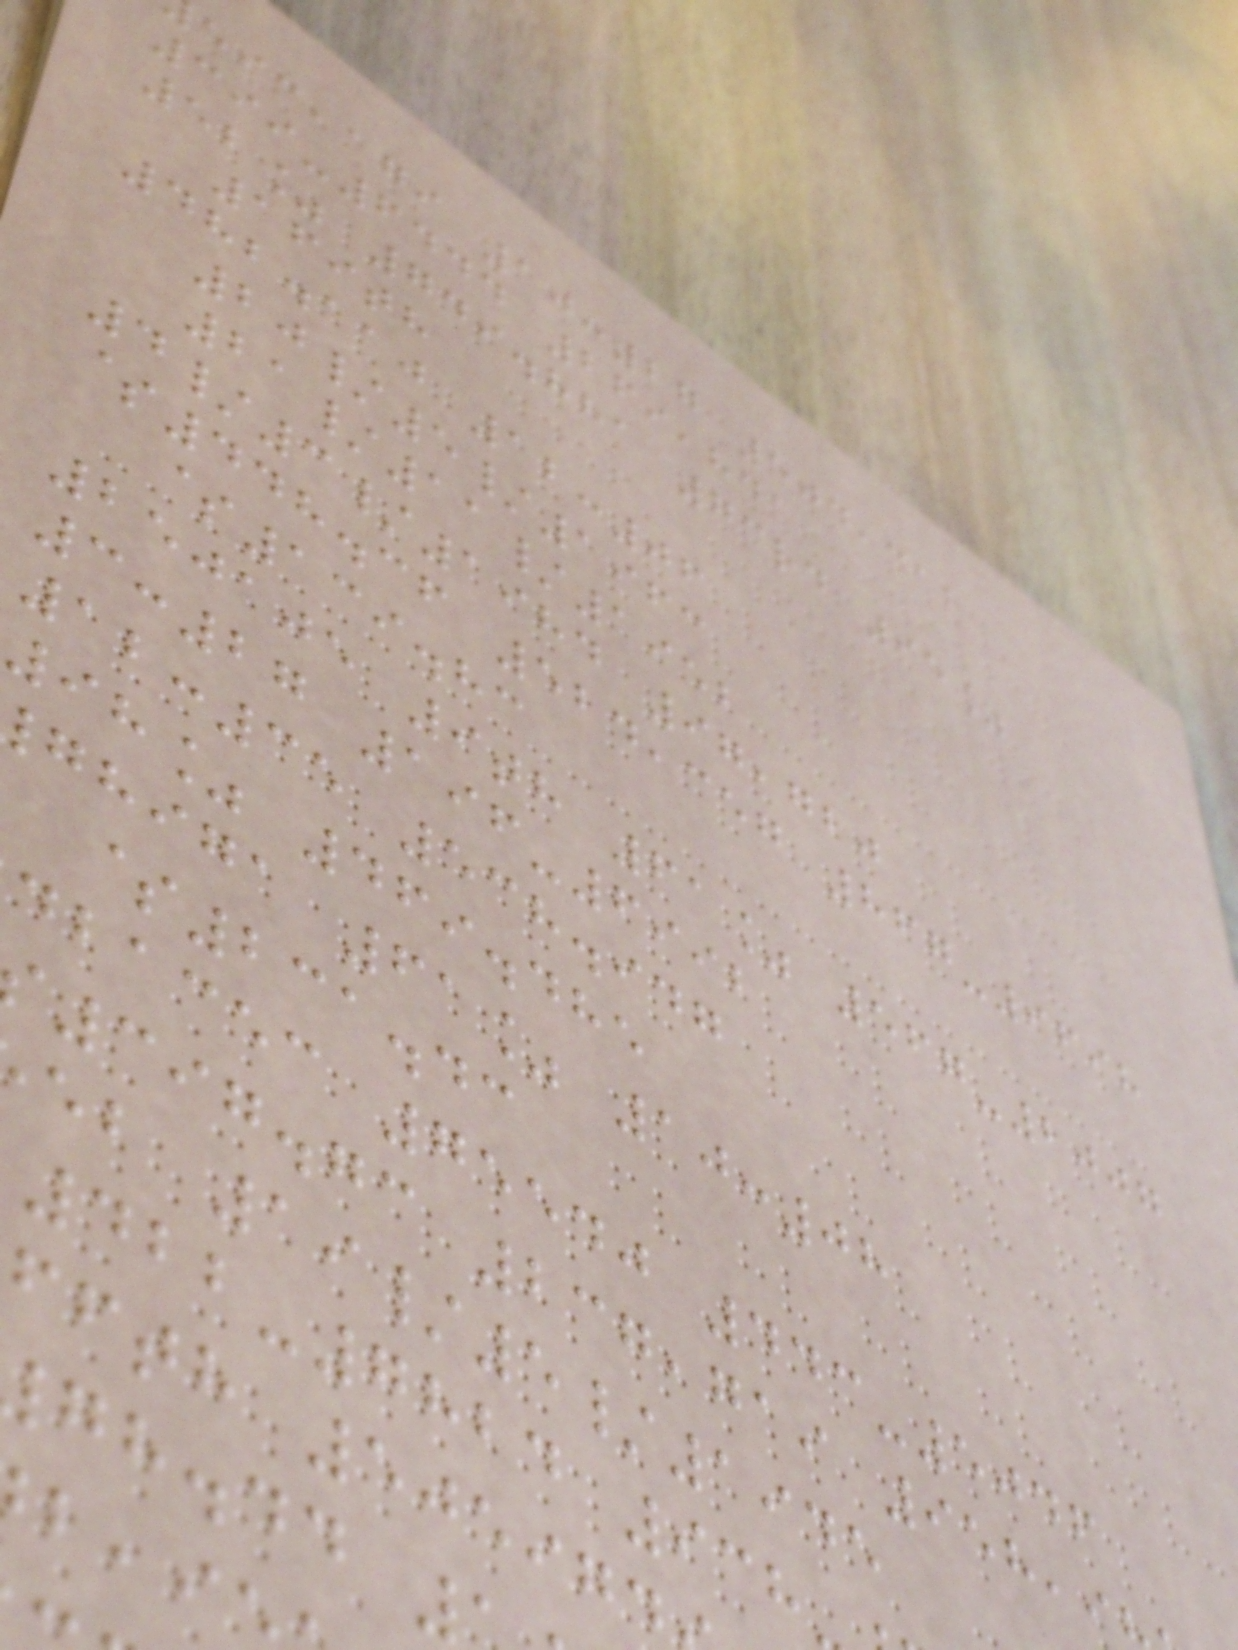,agi 10:27 504,312
399-6444 269,841
52% 749.881 73rd 95%
169th
482.110 12:06
20/5/1963
21/11/1952
4/3/1984 97,720
$448.36 524,357 867-9698
$139.83
250105 9th 61% 567-2007
3:27 196-6992
12:35 538.947
98% 469.485
ghiga 61% 10:08
$231.43
dbacec 75540 443-5046
397.73 237,719 958,9
eb 19/5/1945
422-7824 938
ffth 50597
gh.dd
